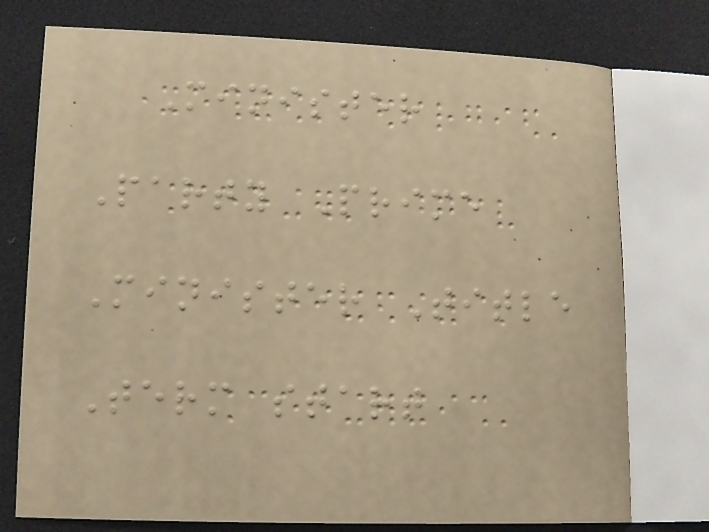Minister
Party Prime
Minister Title
Term start
